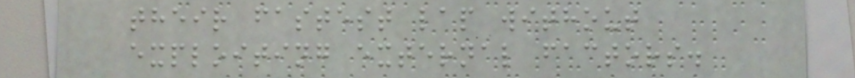their fastest lap without
exploiting external factors.
